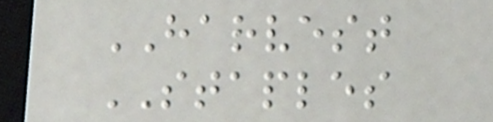HARVEST
STAPLES
